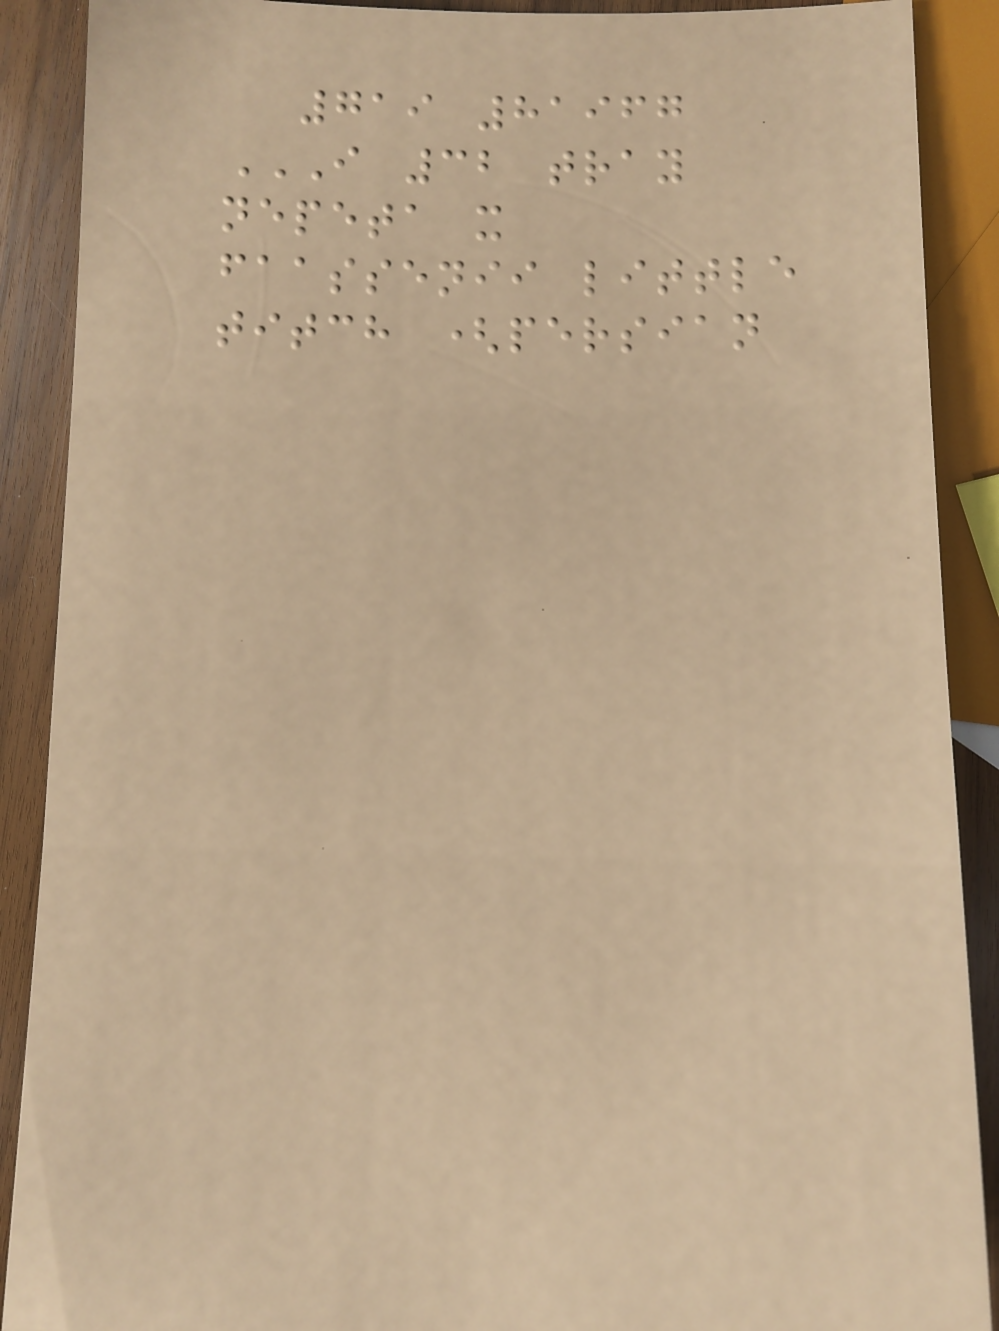719 81967
I 32 TRAY
NEPETA X
FAASSENII LITTLE
TITCH (PERSIAN
